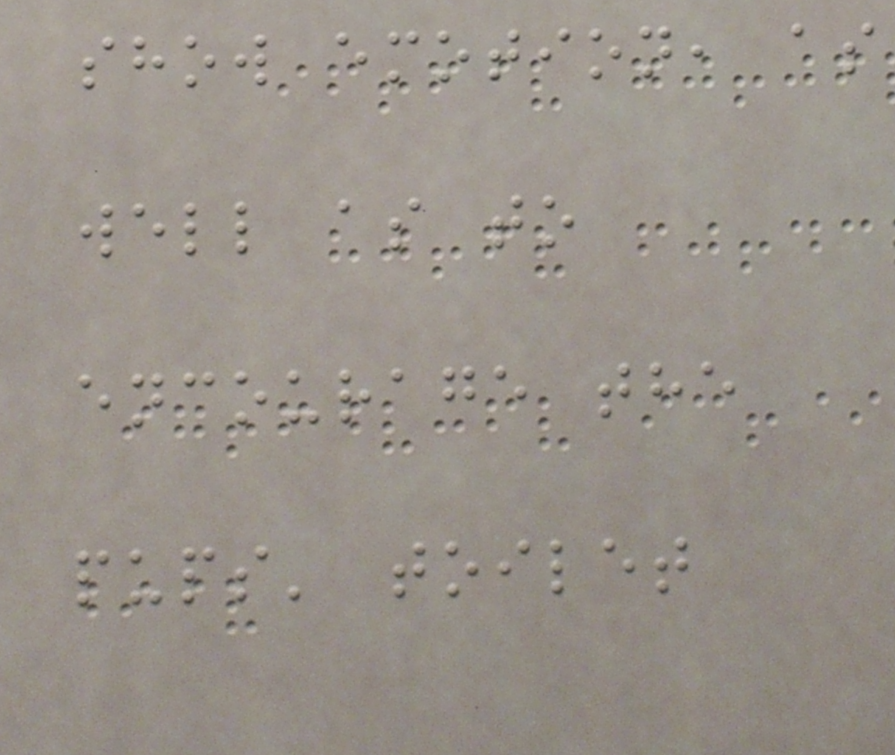show emotion, as
well as to
encourage the
pups' toilet
